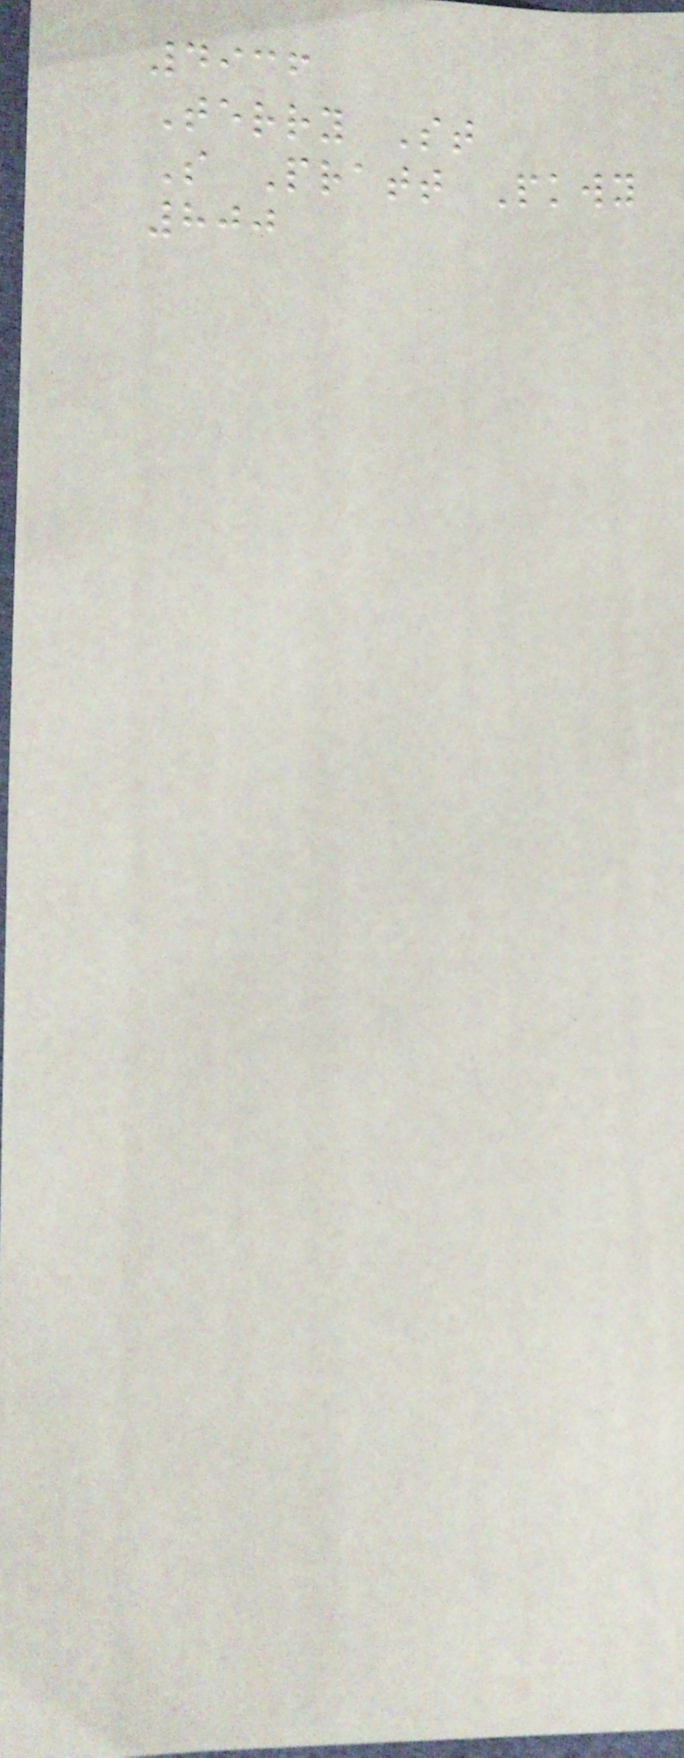4936
Terry St
S Pratt Pkwy
800
